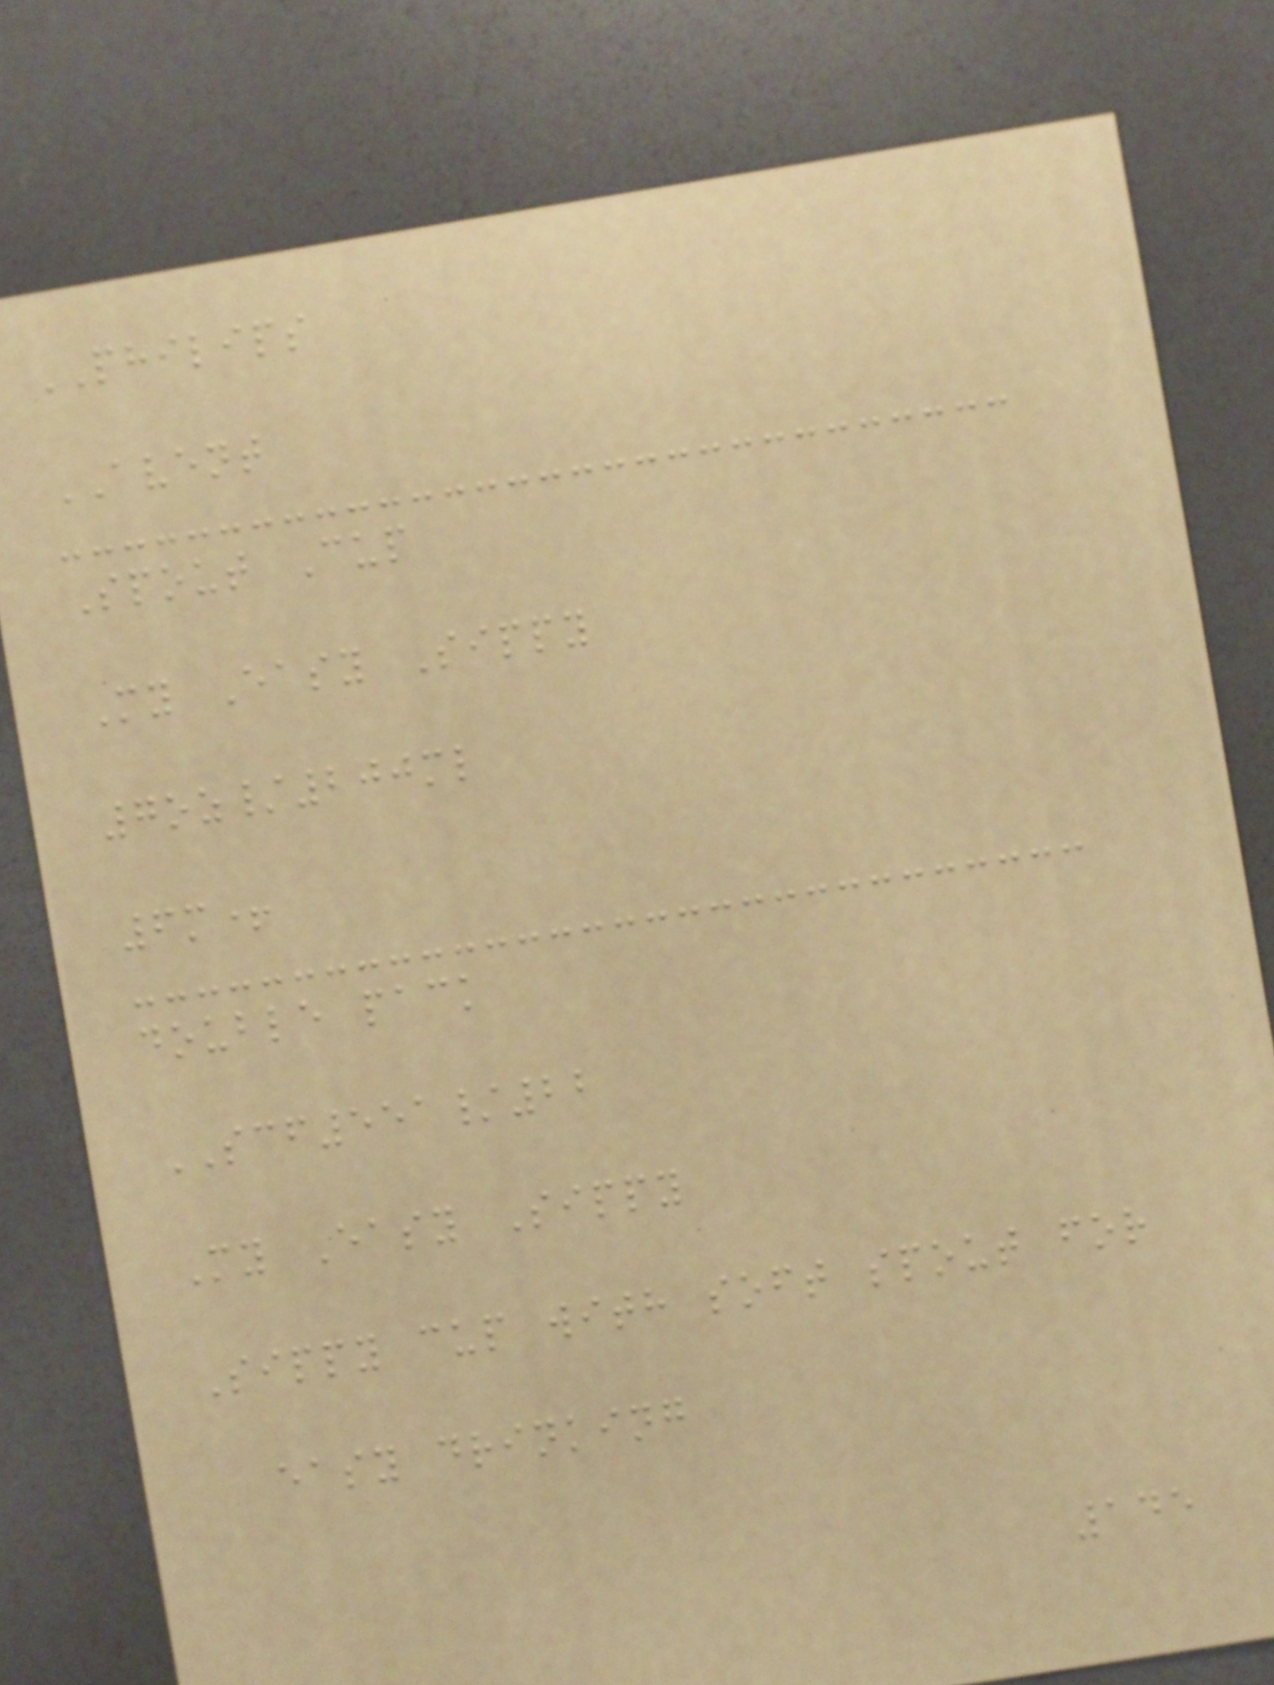PHILIPS
AVENT
Spout Cup
My Easy Sippy
7oz/200ml
6m+
double pack
SCF551/22
My Easy Sippy
Sippy cup with soft spout for
easy drinking
145
